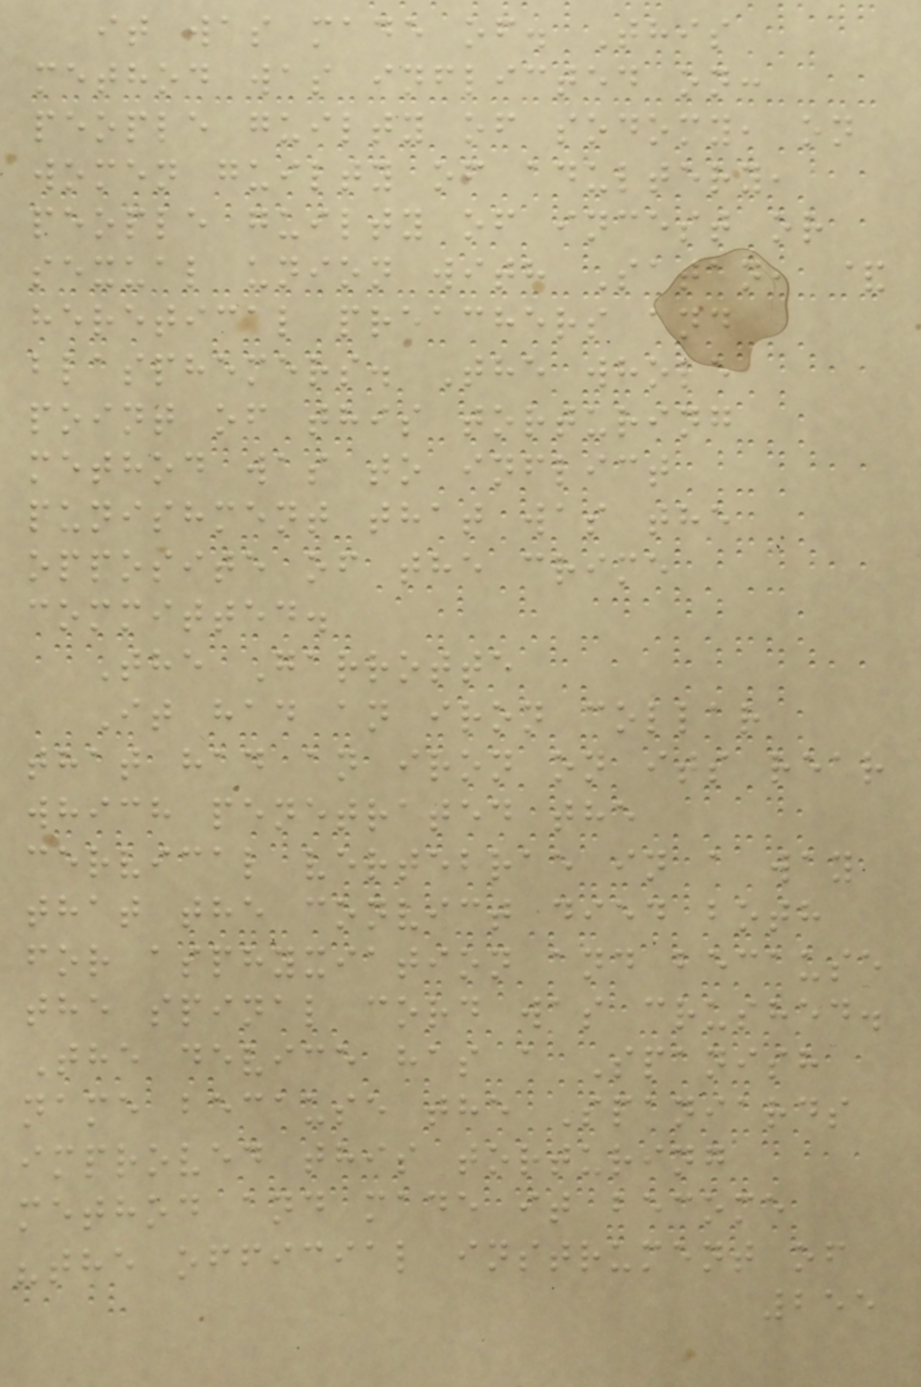it was made of. This
method was inflicted on:
people guilty of sodomy, on
women guilty of adultery,
people guilty of incest or
sexual union with Satan, &
heretical preachers and
blasphemers. The whole
point of this torturing
method was to inflict
punishment that was the
opposite of the crime
committed.
The Garrotte
It had an iron collar
that had an iron on its rear
which penetrated the
cervical vertebrae in a way
that the convict died both
for asphyxiation and because
the spinal cord was crushed.
The device has a Spanish
name because the Spaniards
improved this torturing
method and made it become
"the official instrument of
255
